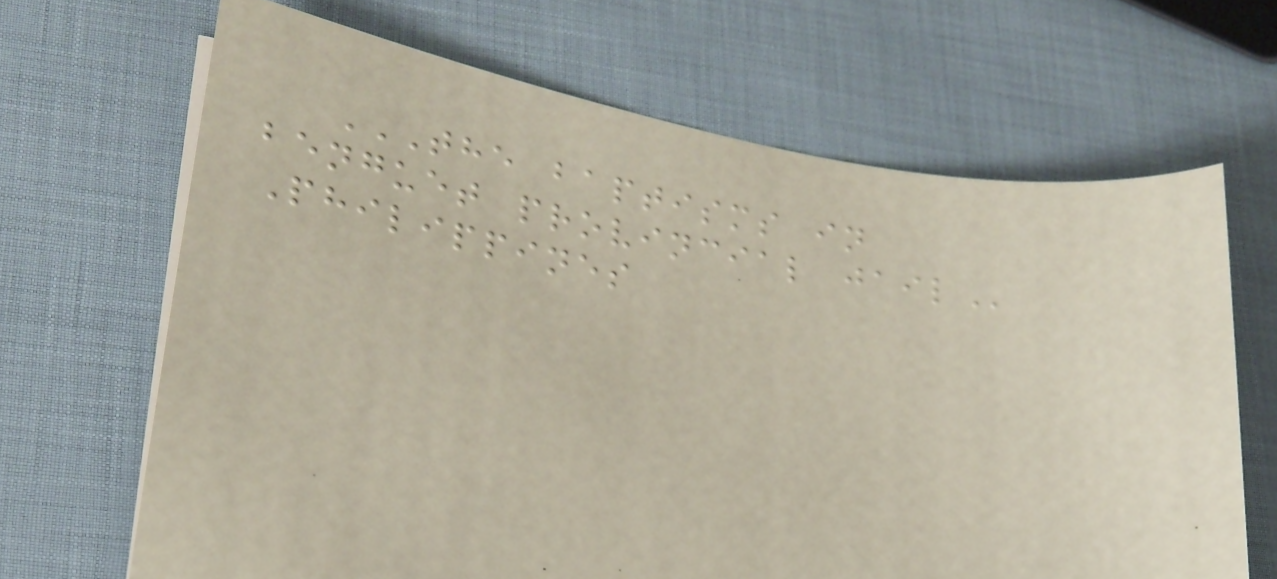THE BAPTISMS IN
BENGUET PROVINCIAL JAIL
Philippines
